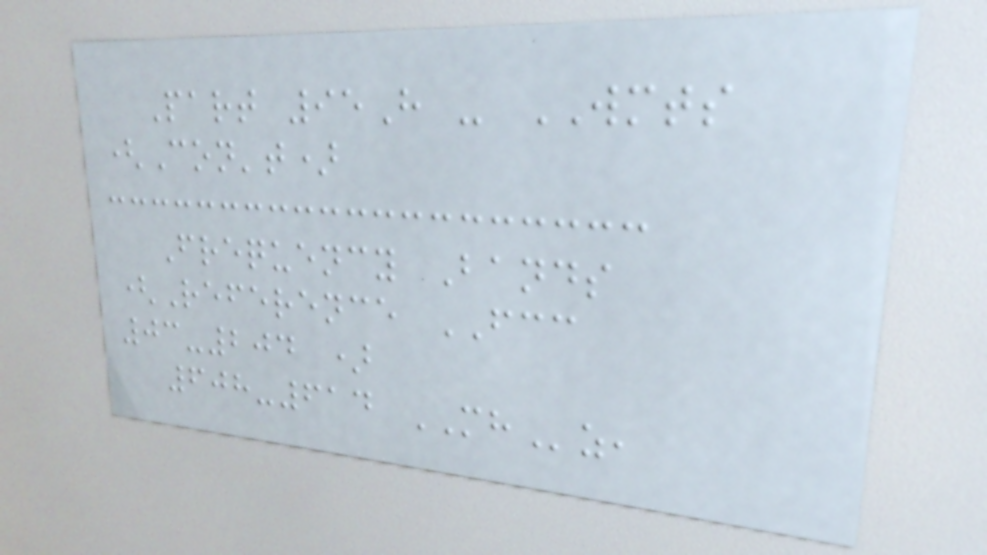Part 95H - WMTS
(Con't)
Frequency Bands
(Reference FCC
03-204 )
608-614 MHz,
